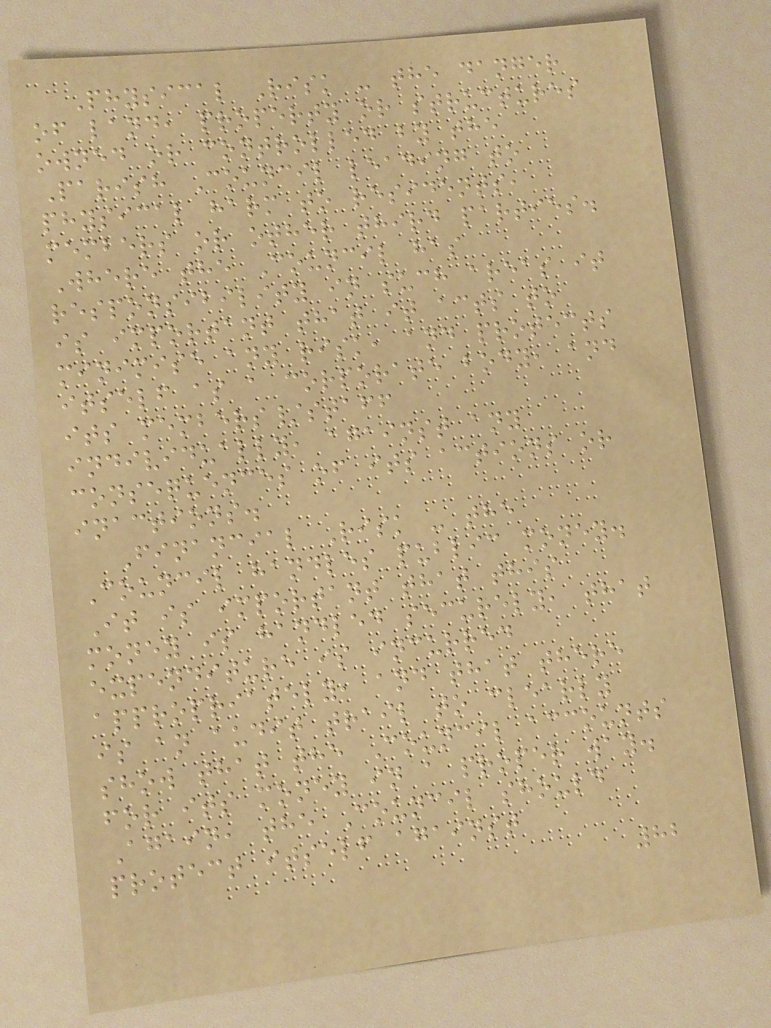Physical Risk - the danger
of land, property or structures
owned or controlled by the
Parish Council leading to
physical harm to residents,
members or other third parties.
Where the Council has
responsibility in such areas it
is important that it acts to
minimise any risk, and protects
itself as a corporate body, and
its members/staff
individually, against any
consequences of its actions or
inactions.
Financial Risk - the
Council handles public money.
It is important that this
money is handled securely, that
expenditure is incurred
appropriately, and that there
is an audit trail to clearly
show that the Council accounts
for its money in a proper way.
Again, the Council should
protect itself against
82
